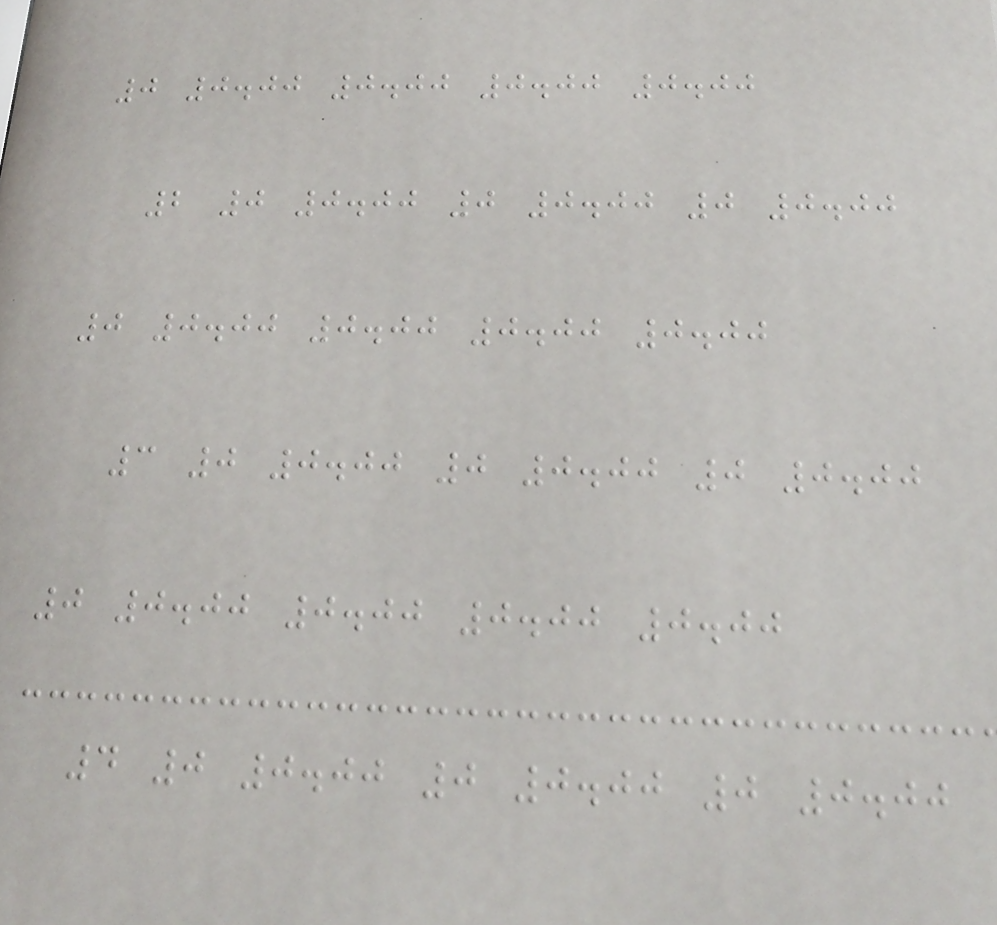0 0.00 0.00 0.00 0.00
2 0 0.00 0 0.00 0 0.00
0 0.00 0.00 0.00 0.00
3 0 0.00 0 0.00 0 0.00
0 0.00 0.00 0.00 0.00
4 0 0.00 0 0.00 0 0.00
